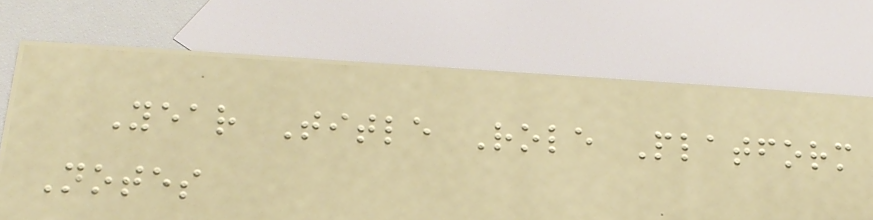Year Title Role Platform
Notes
